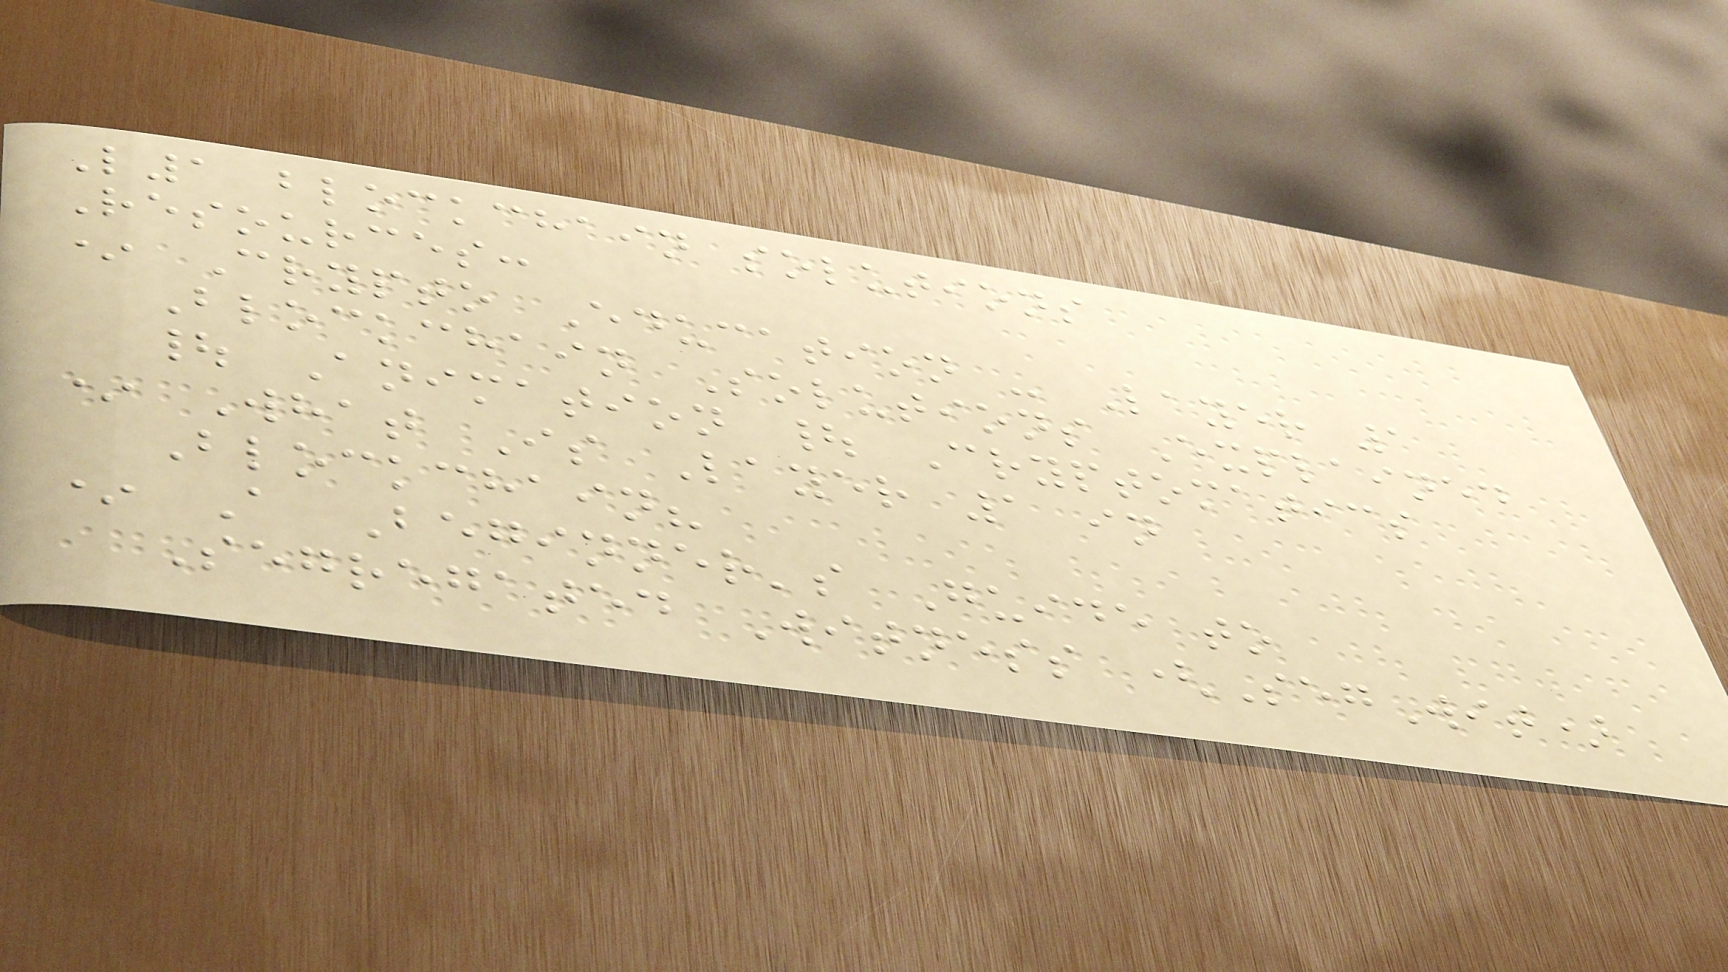L1 blockchain solutions
Resources:
* Crypto Education - Layer 1
Blockchain Solutions Explained
| Animation | Cryptomatics
* What Is Layer 1 in
Blockchain?
* A Beginner's Guide to
Segregated Witness (SegWit)
